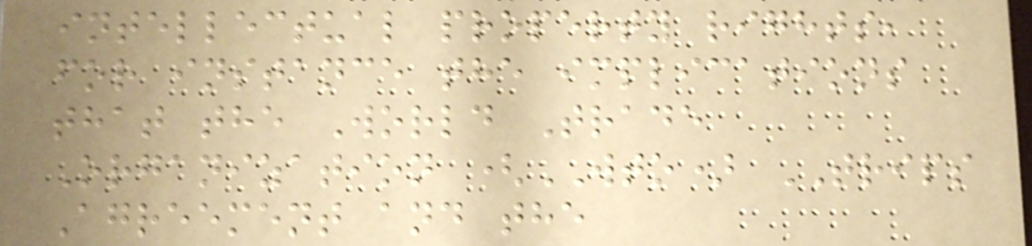intellectual property rights,
for instance the implications
that the World Trade
Organization (WTO) TRIPS
Agreement and the
